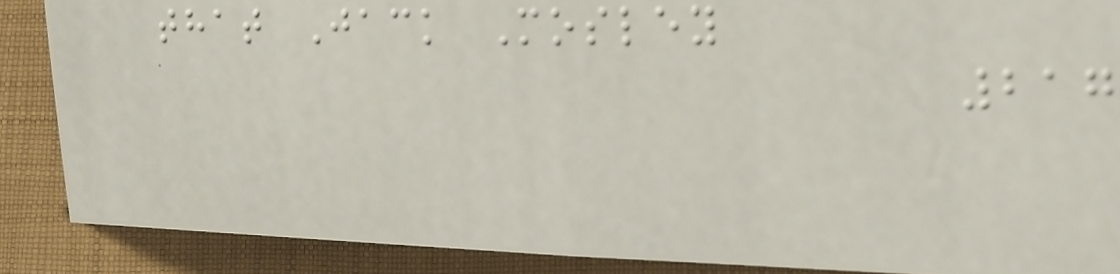that Jack Mosley
217
